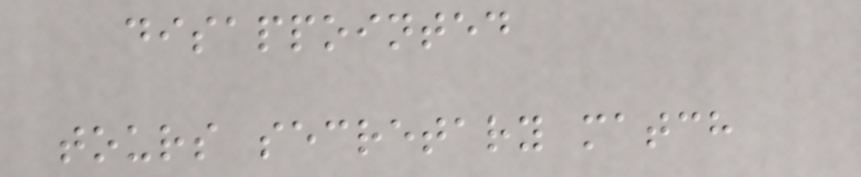disappointed
tours secretary match
